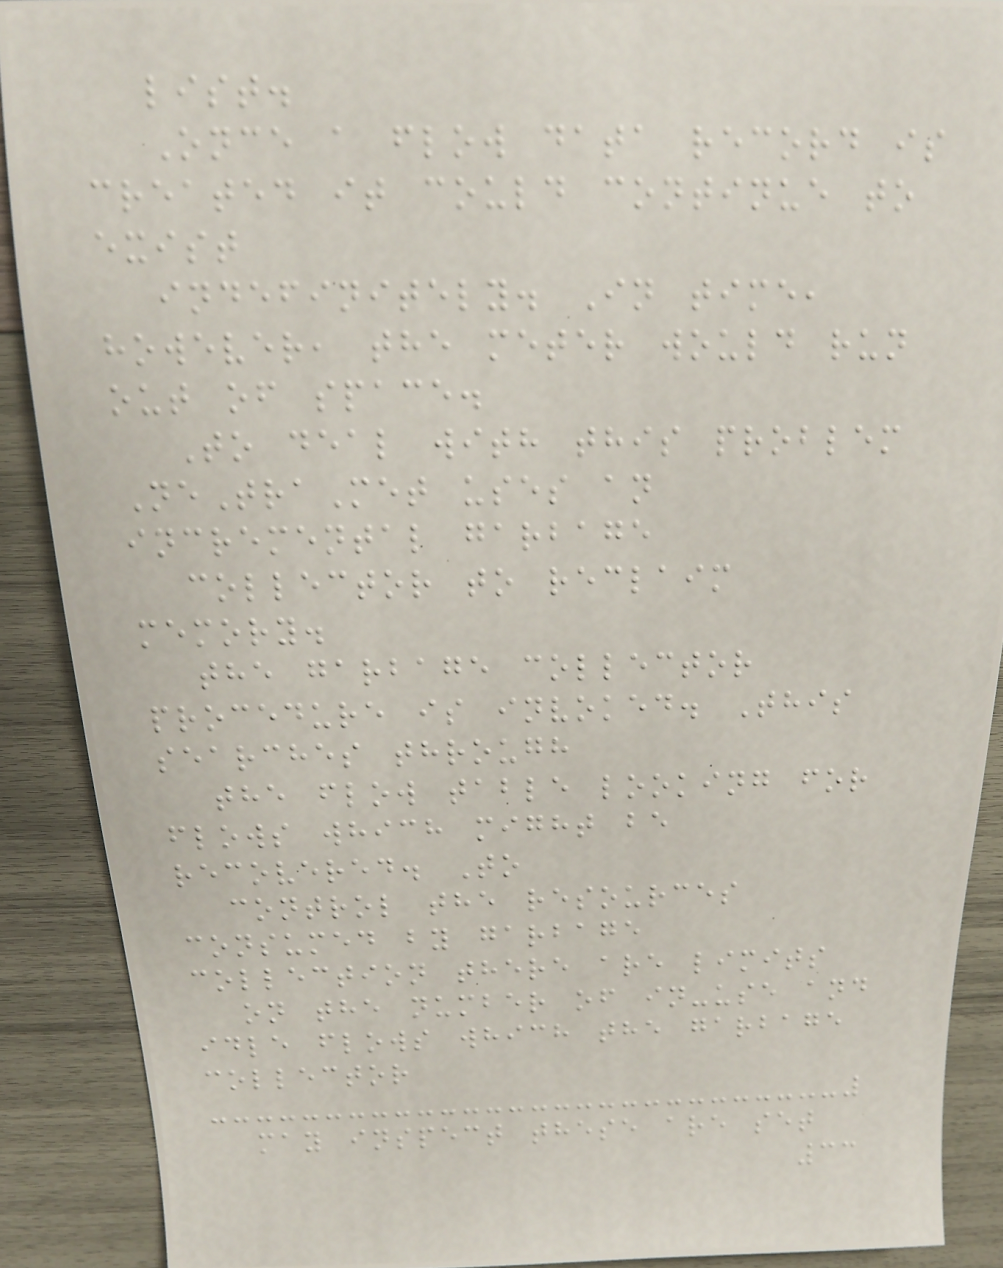list.
Once a flow data record is
created it could continue to
exist
indefinitely. In time,
however, the meter would run
out of space.
To deal with this problem
NeTraMet uses an
incremental garbage
collector to reclaim
memory.
the garbage collector
procedure is invoked. This
searches through
the flow table looking for
flows which might be
recovered. To
control the resources
consumed by garbage
collection there are limits
on the number of in-use and
idle flows which the garbage
collector
may inspect these are set
33
